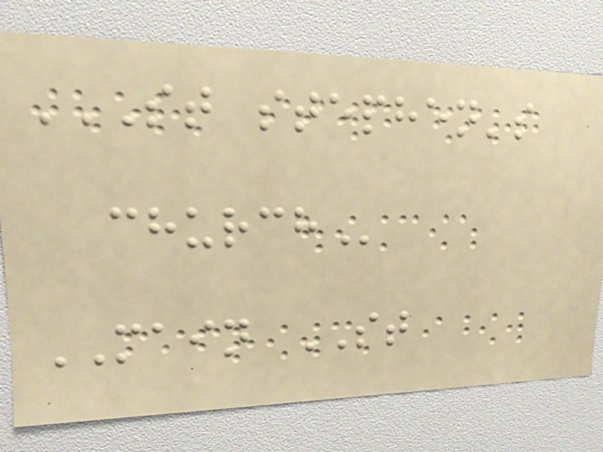ST STEPHEN'S
CHURCH
MAIN ST
